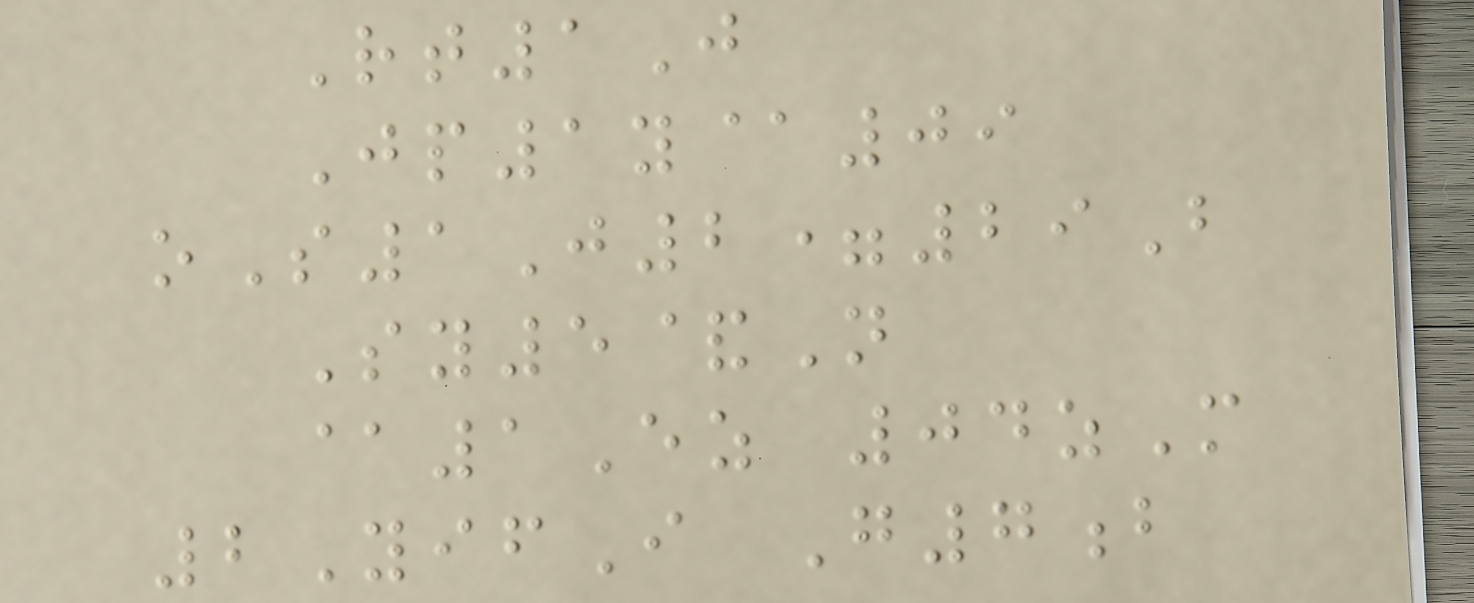Rt1J
Jp1y@09
oS1J2=29B
Sy5&N
@1Ez 04zM
2YifI G7b
